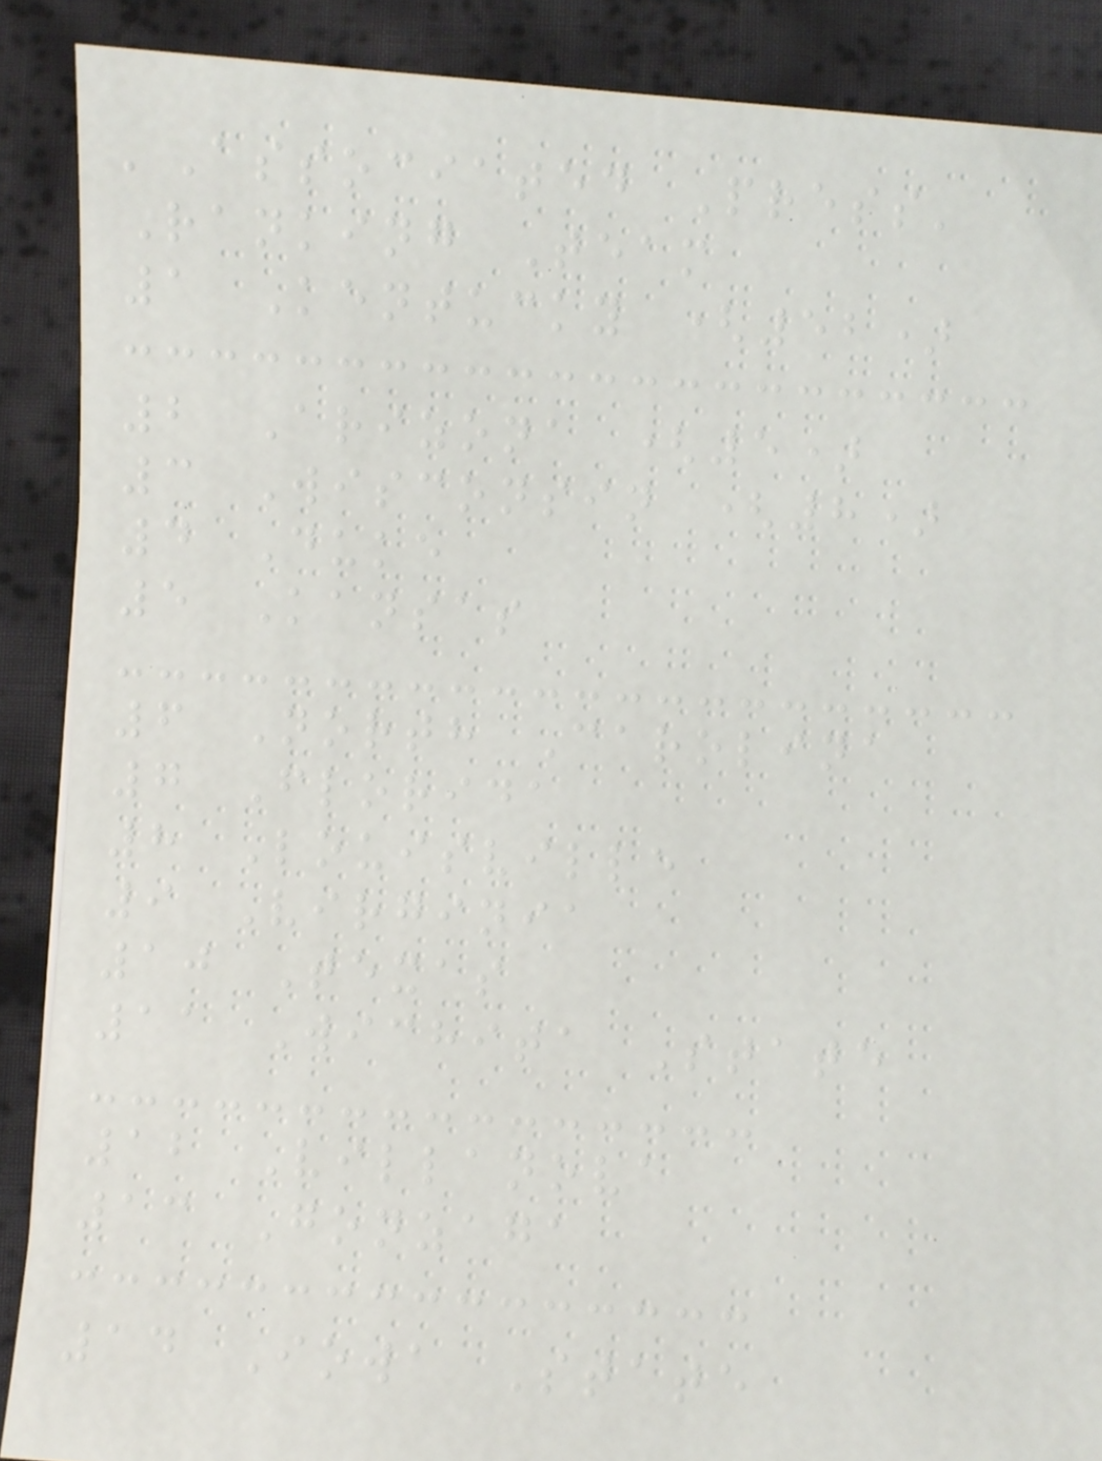'Associated Press'
Ranking Team
1 Kentucky (52)
2 Arizona (5)
3 Wisconsin (8)
4 Duke
5 Kansas
6 North Carolina
7 Florida
8 Louisville
9 Virginia
10 Texas
11 Wichita State
12 Villanova
13 Gonzaga
14 Iowa State
